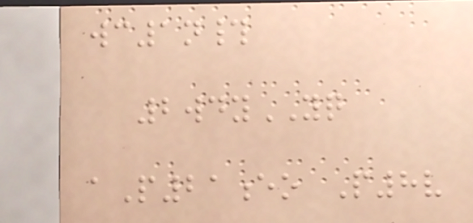wc1n#
2wdyYQ
aP21eo P8v
